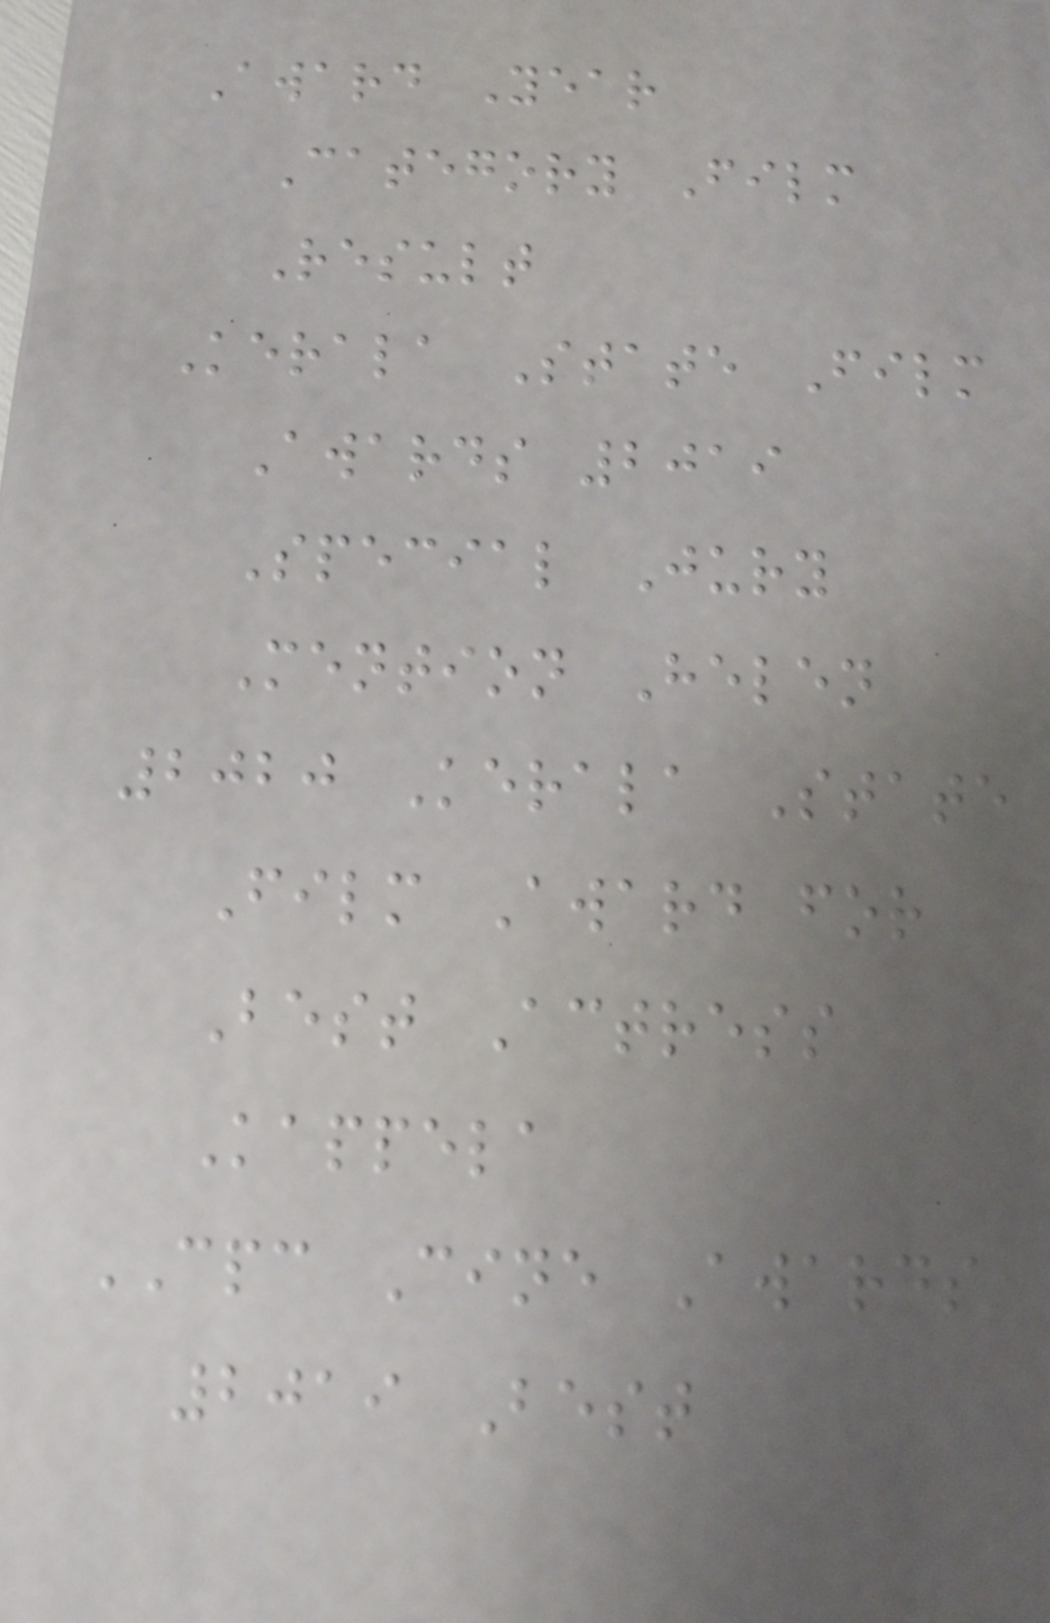Award Year
Category Film
Result
Kerala State Film
Awards 2019
Special Jury
Mention Helen
2020 Kerala State
Film Award for
Best Actress
Kappela
CPC Cine Awards
2019 Best
